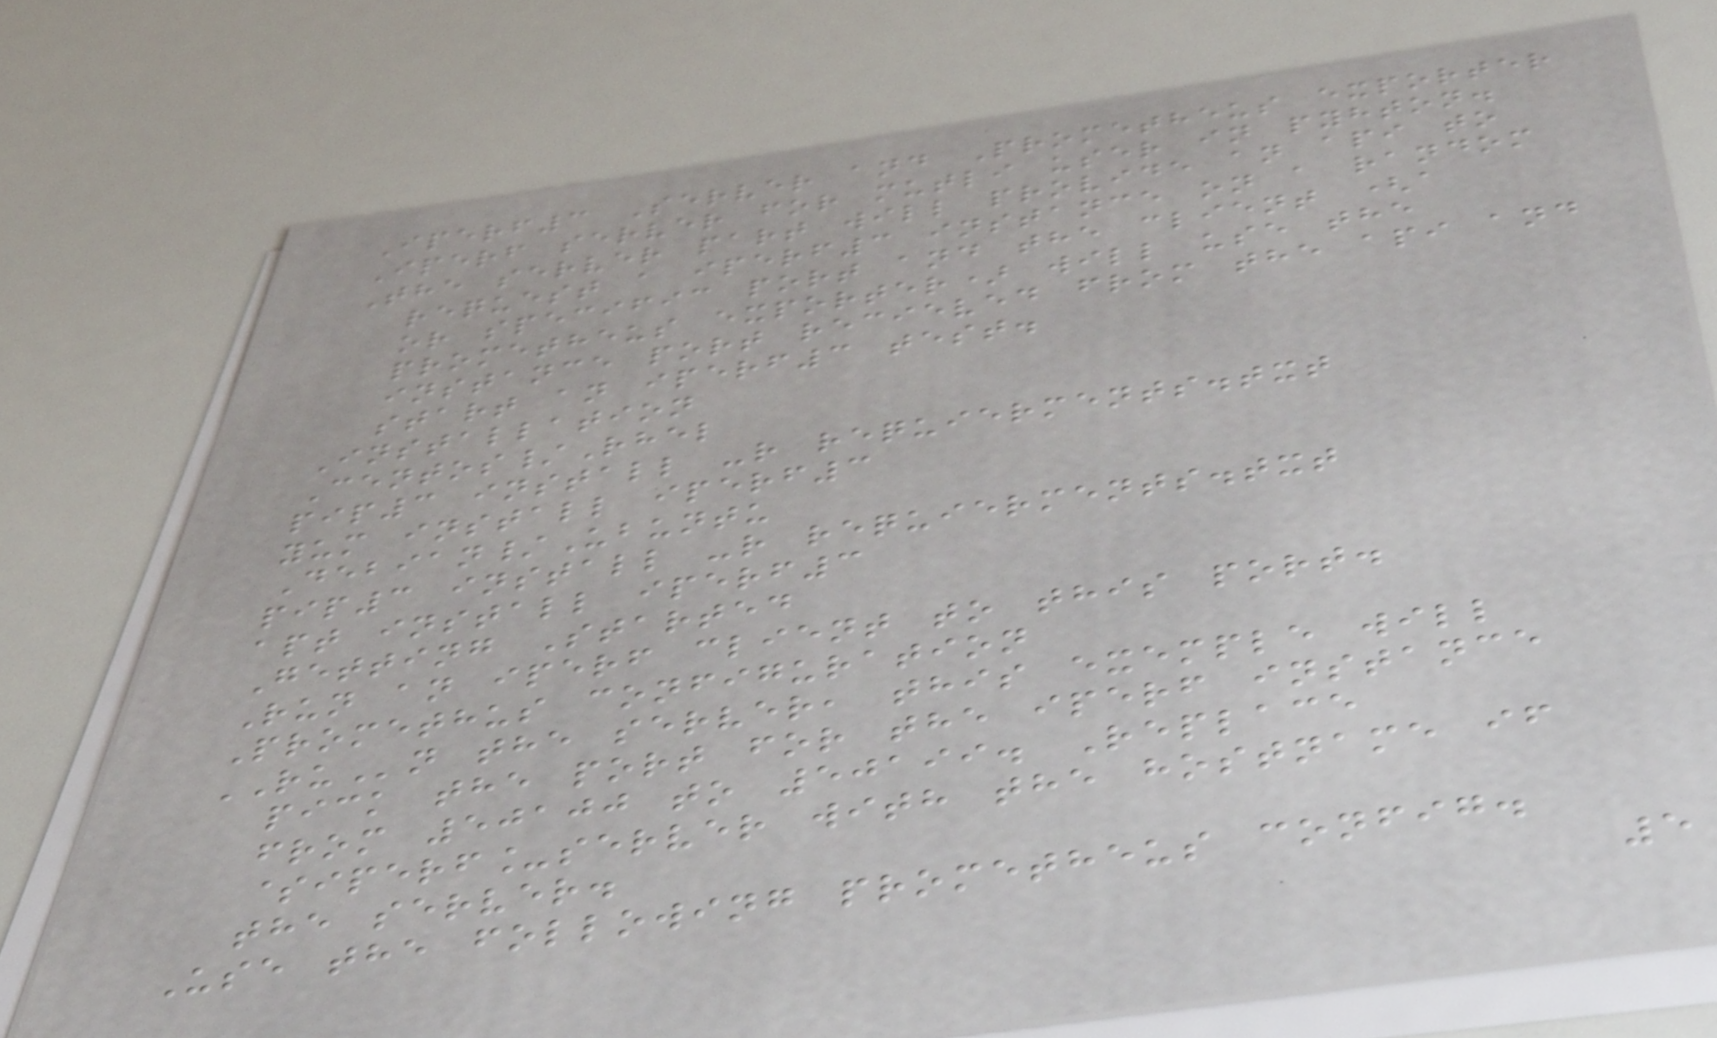Iperf3 Server and Prometheus exporter
Iperf server for mutli user in pyhton.
The server part will provide an api to
request a iperf3 instance on a random
or specific port and the client (a
prometheus exporter) will use the
instance port recieved from the api and
start an iperf3 test.
Installation
Centos/Rhel
pip3 install -r requierments.txt
yum install iperf3
Debian/Ubuntu
pip3 install -r requierments.txt
apt install iperf3
Getting Started
Run an iperf client to this port.
Promethus configuration
RUn the server, this exemple will
pick the port for the iperf instance
from 50100 to 50199. Replace
$iperf_server with the hostname if
the server.
Use the following prometheus config.
5
